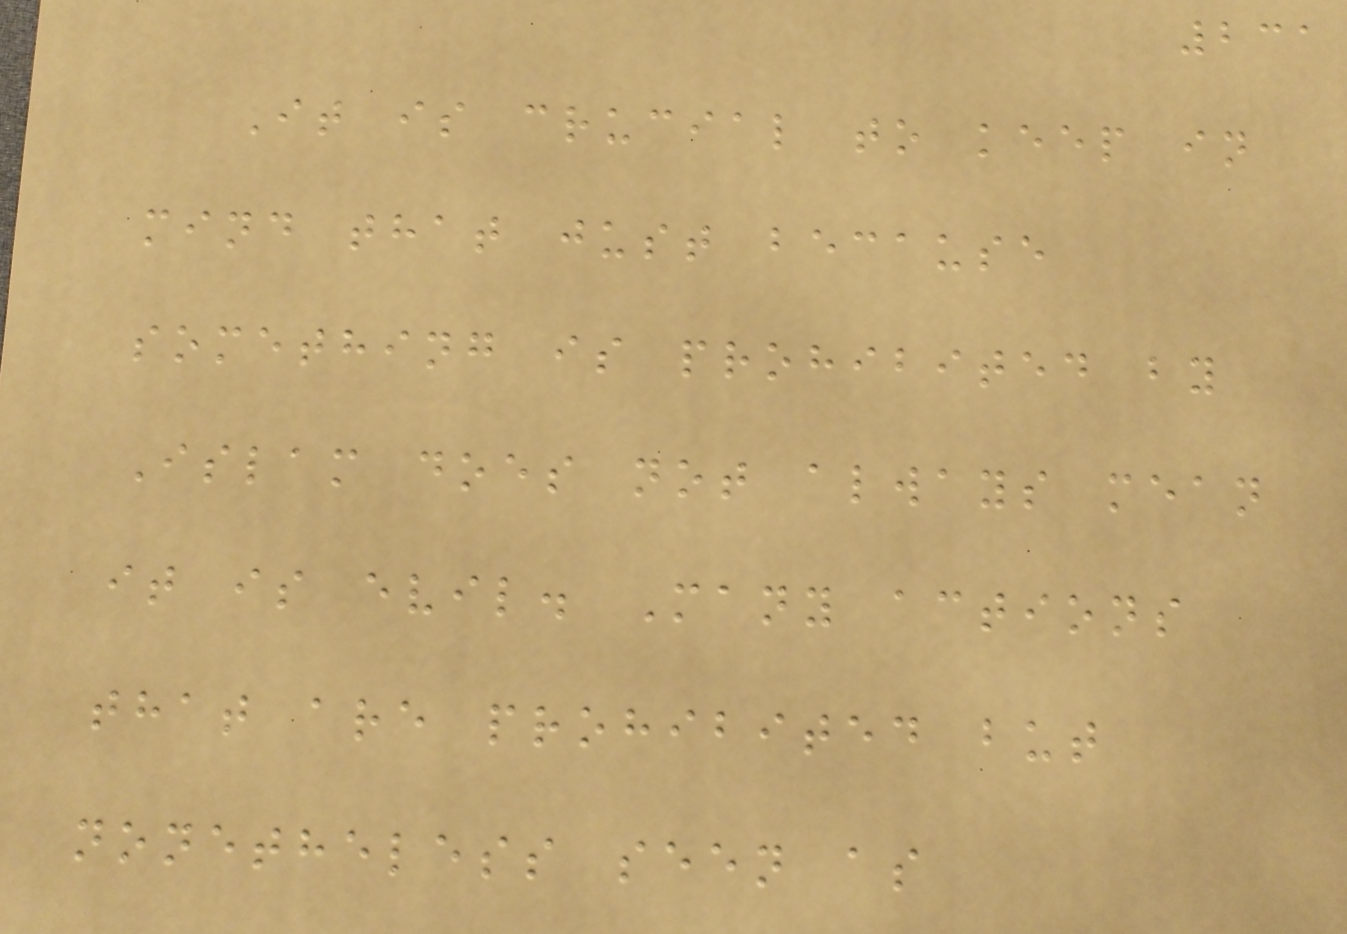231
It is crucial to keep in
mind that just because
something is prohibited by
Islam does not always mean
it is evil. Many actions
that are prohibited but
nonetheless seen as
